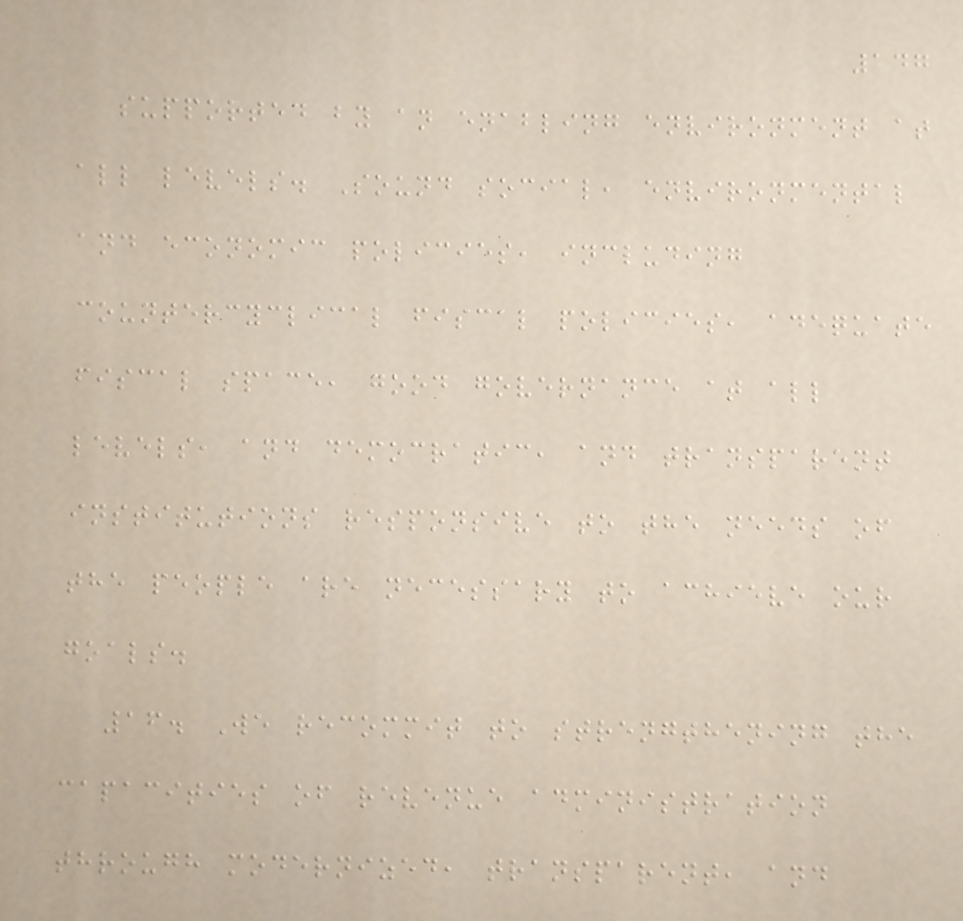147
supported by an enabling environment at
all levels. Sound social, environmental
and economic policies, including
countercyclical fiscal policies, adequate
fiscal space, good governance at all
levels, and democratic, and transparent
institutions responsive to the needs of
the people are necessary to achieve our
goals.
16. We recommit to strengthening the
capacities of revenue administration
through modernized, transparent, and
